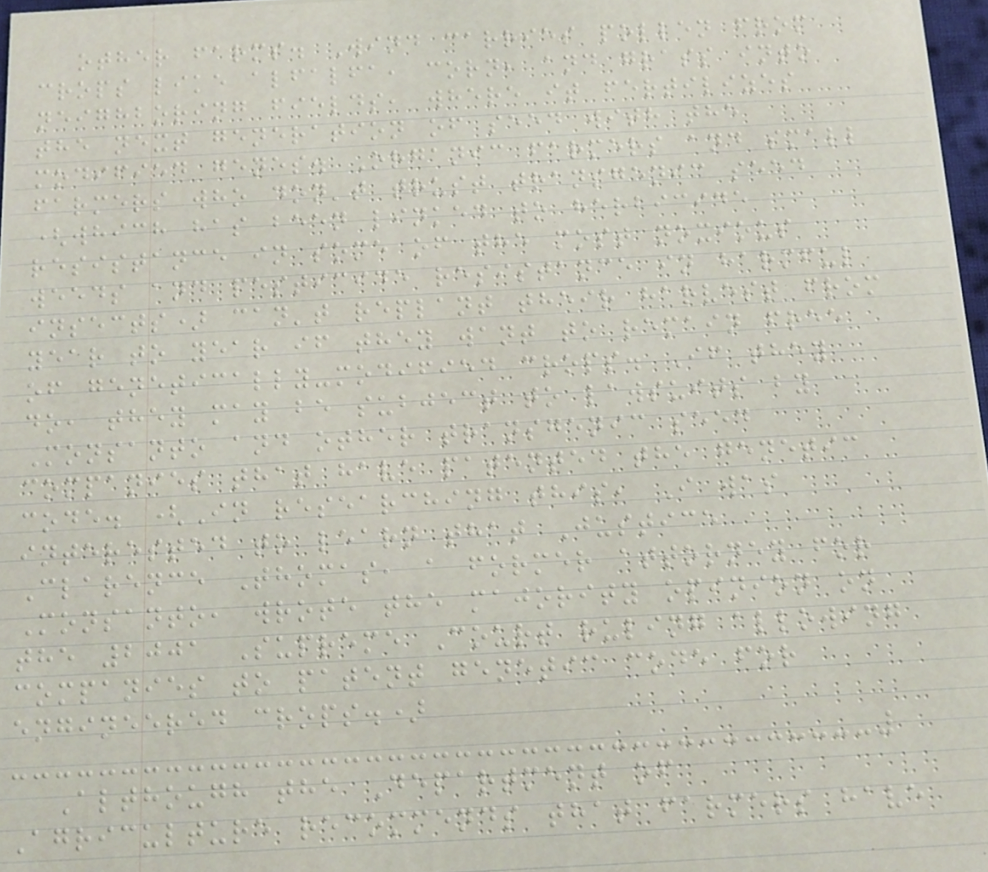other farms. Wind carries pollen from
crops like alfalfa, corn, and grass into
neighboring fields, where it fertilizes
the next generation of seed with the
modified genes. Organic farmers and small
farmers who don't trust transgenic seed
(which has been linked to herbicide
resistance in some of the most noxious
weeds and pesticide resistance in harmful
insects) can't replant their harvest from
year to year if they want to remain free
of genetically-modified crops. If they
do, they may be subject to lawsuits by
Monsanto and other transgenic seed
companies that have patented the genetic
code. (In researching this, I was
interested to learn that Justice
Clarence Thomas, a former attorney for
Monsanto, wrote the majority opinion on
the 2001 Supreme Court ruling allowing
companies to patent genetic code for
engineered crops.)
Although the Department of
Agriculture recommends that farmers have
